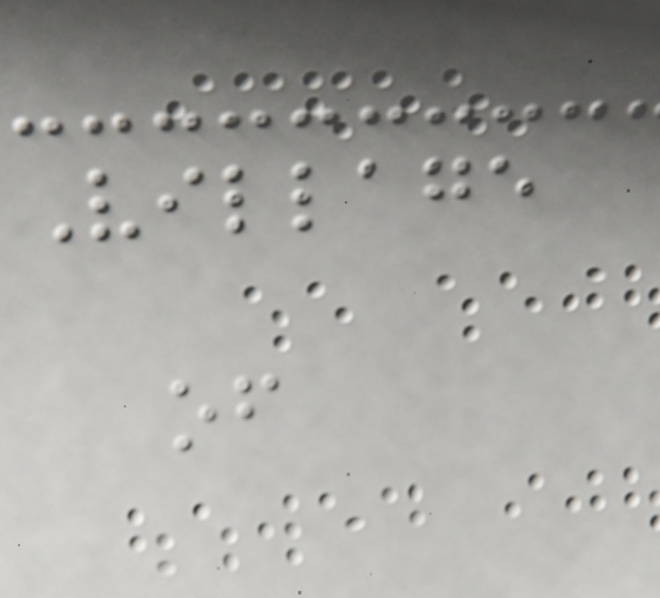Village
of
